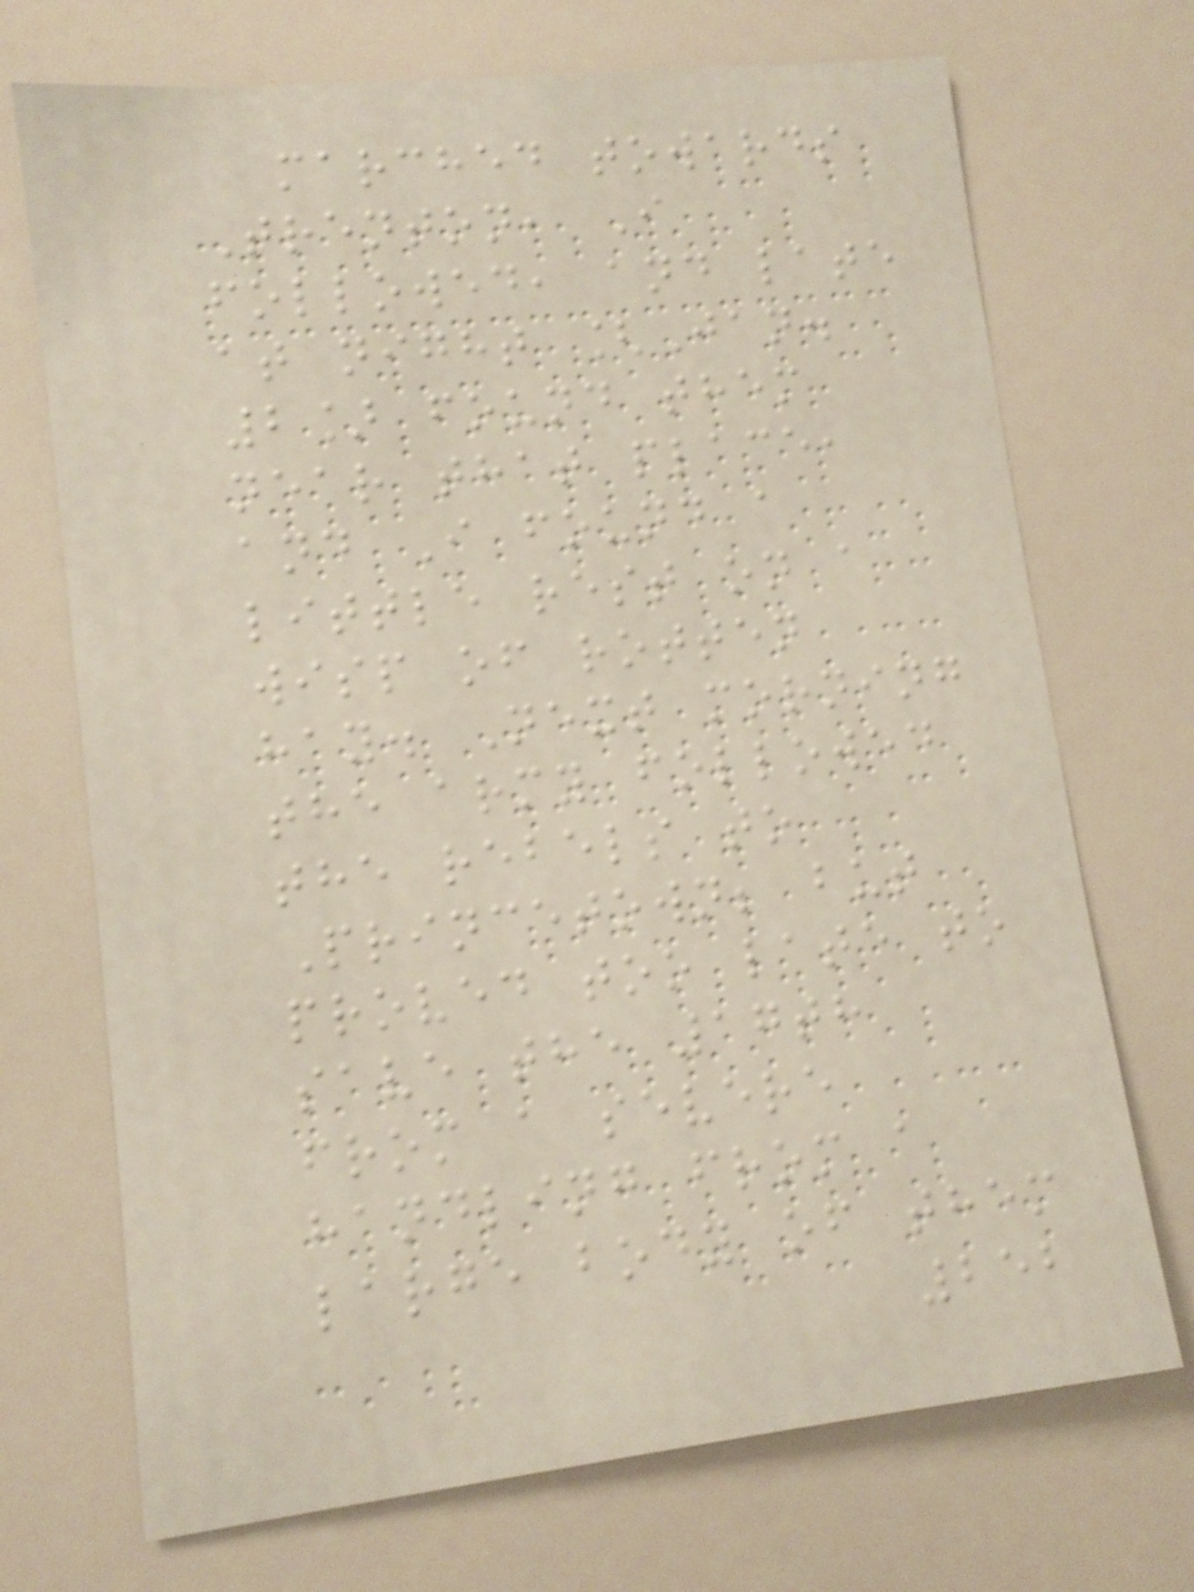marched towards
Trenton, I
followed, and late
at night [Jan.
2] found them
near that place,
and I found a
little rest on a
wisp of rotten
hay. Next morning
the army followed
the rebels to
Princetown; but
proved too late to
save the 17th
from a severe
handling from a
large body of them
252
